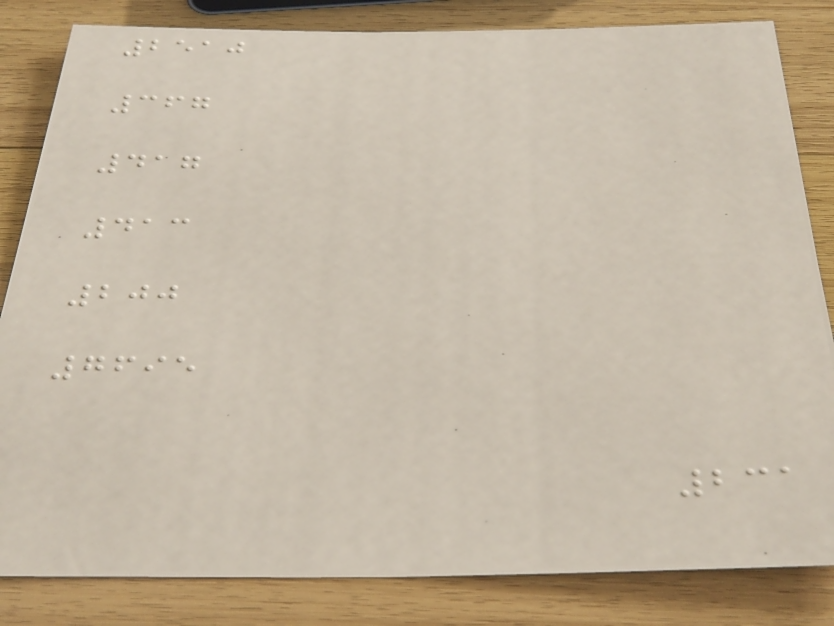2510
367
417
413
200
7695
231
